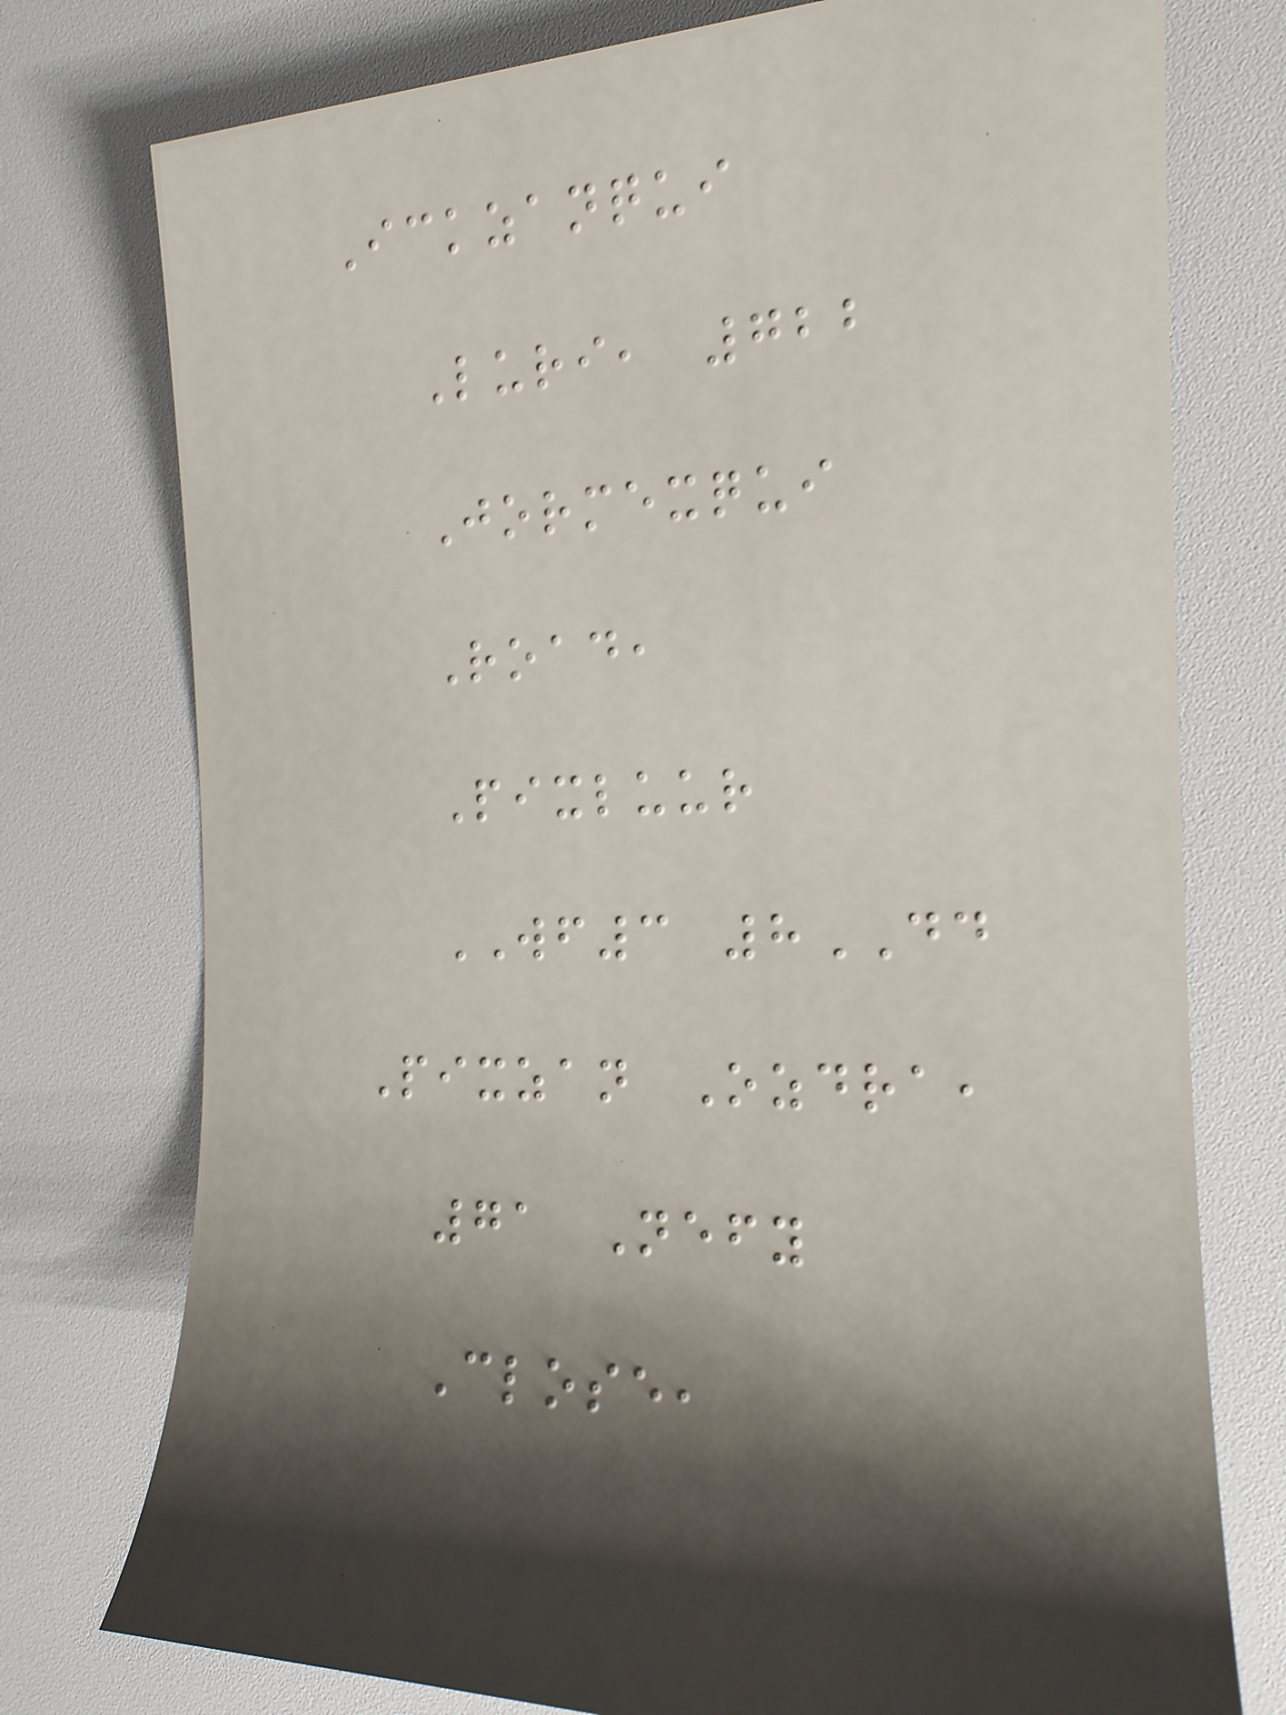Ickzanqui
Luri, 722
Jormexqui
Road,
Pixluur
WF3 8DD
Pixzan Ozdra,
71 Nefy
Close,
